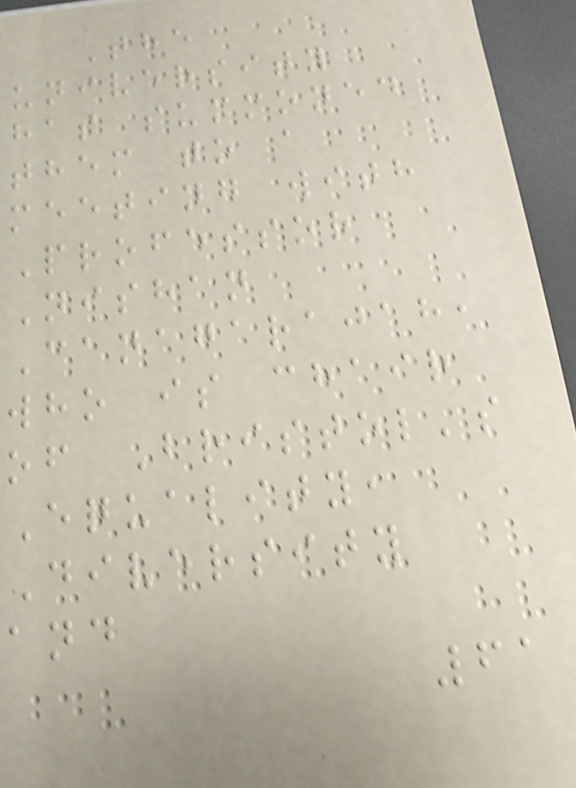The
university
has summoned
them to a
meeting with
Professor
Nishan
Canagarajah,
who is chair
of Bristol's
Equality,
Diversity
and
61
